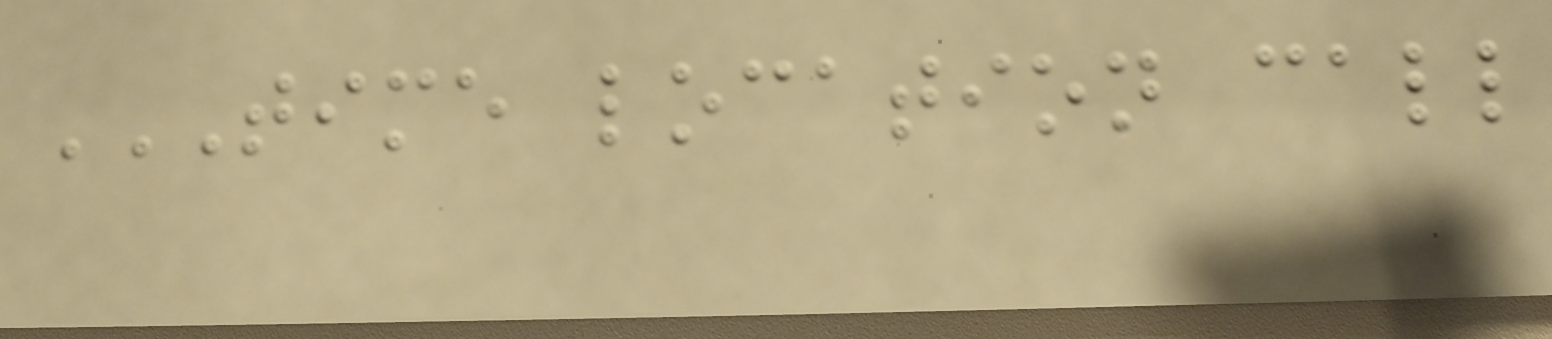TIME LOCATION CALL
